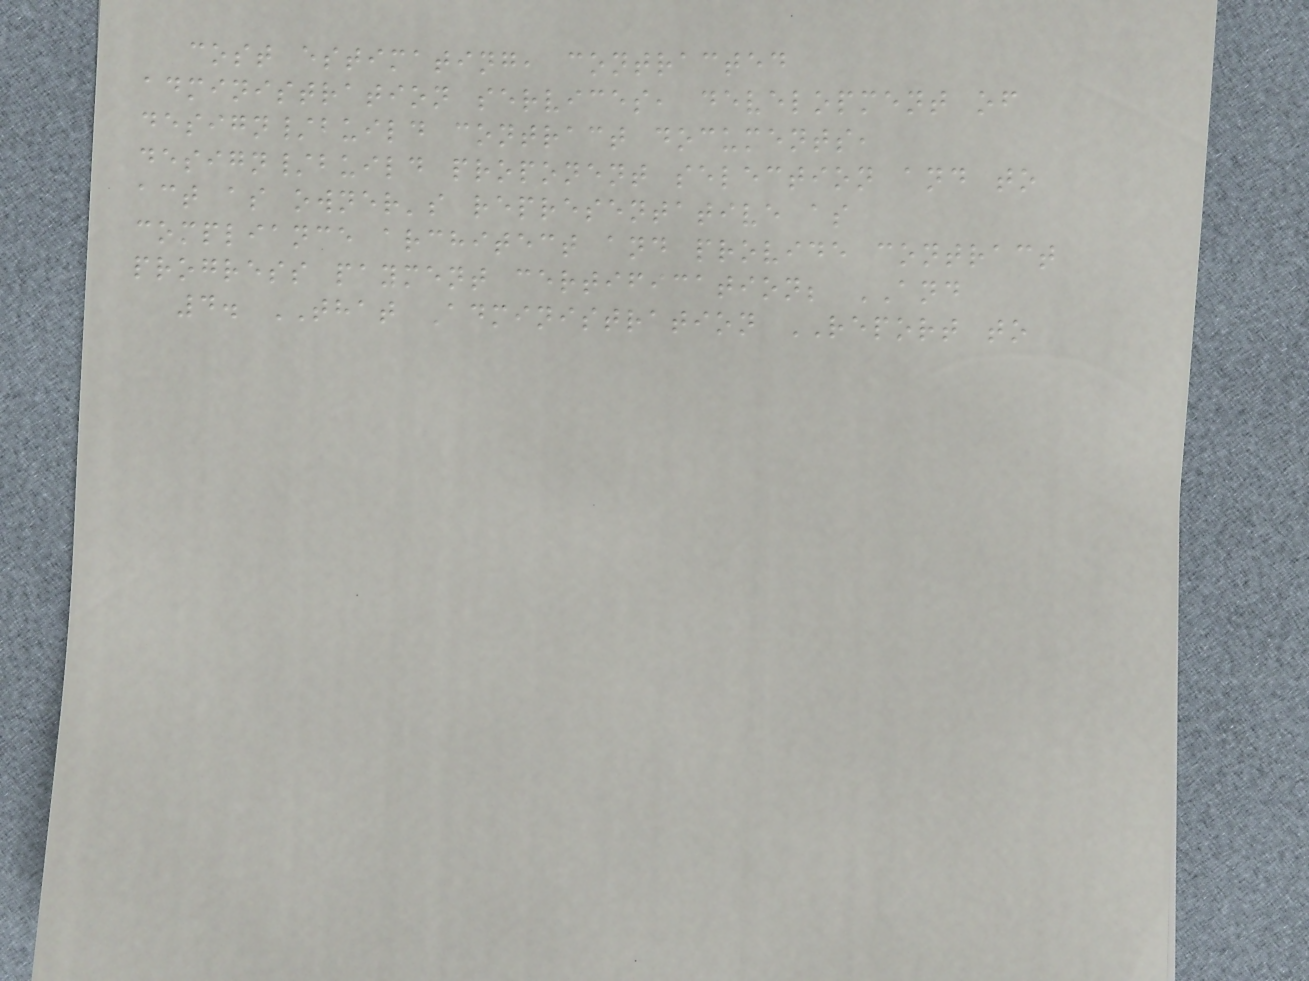cost estimating, contracted
administration services, development of
design/build contract documents,
design/build proponent selection and to
act as owner's representative as
compliance architect and provide contract
progress payment certification; AND
4. THAT Administration REPORT to
